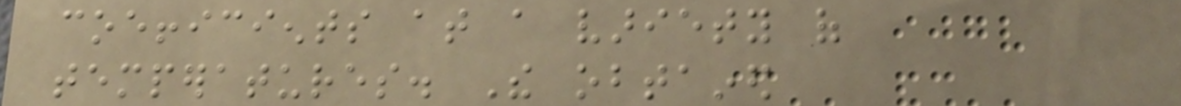coefficients at a variety of
temperatures. The obtained
